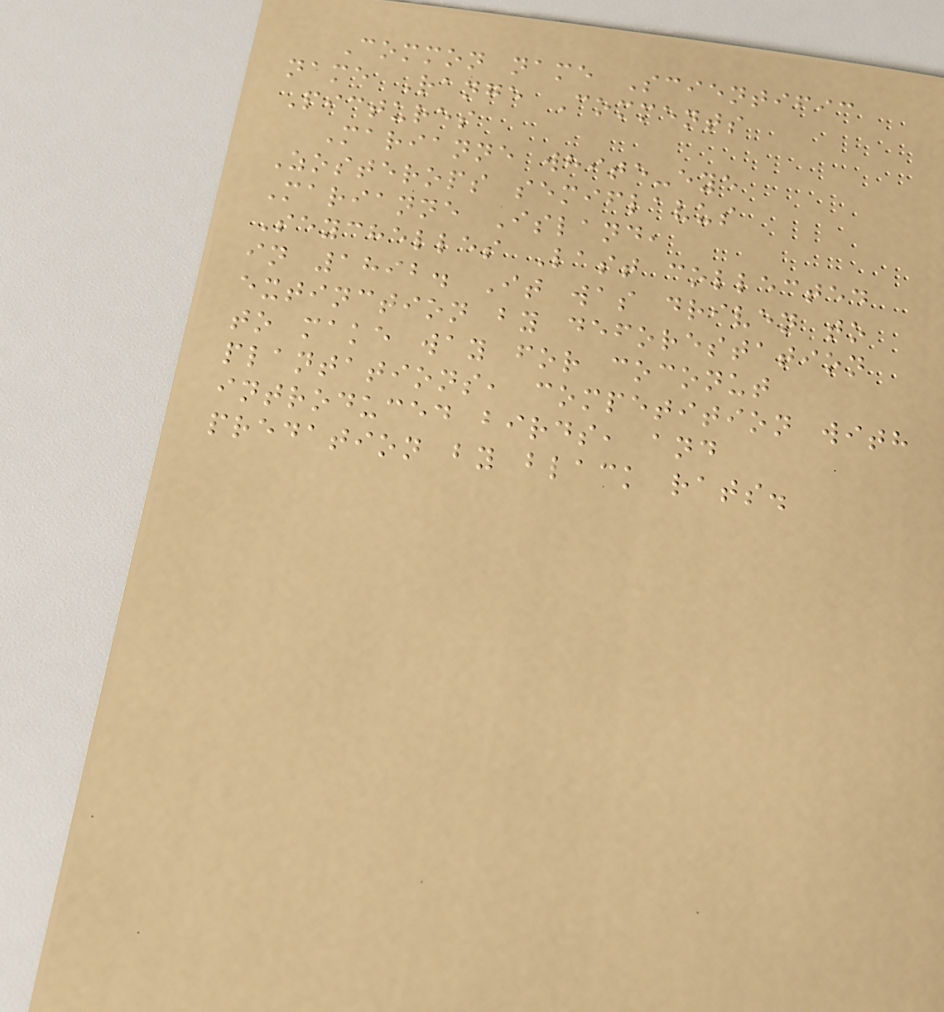Common name Scientific
name Range Comments
Pictures
Marianne white-eye
Zosterops semiflavus
Marianne Island,
Seychelles Last collected
in 1892. It was driven to
extinction by deforestation
to make way for coconut
plantations, competition with
introduced birds, and
predation by black rats.
